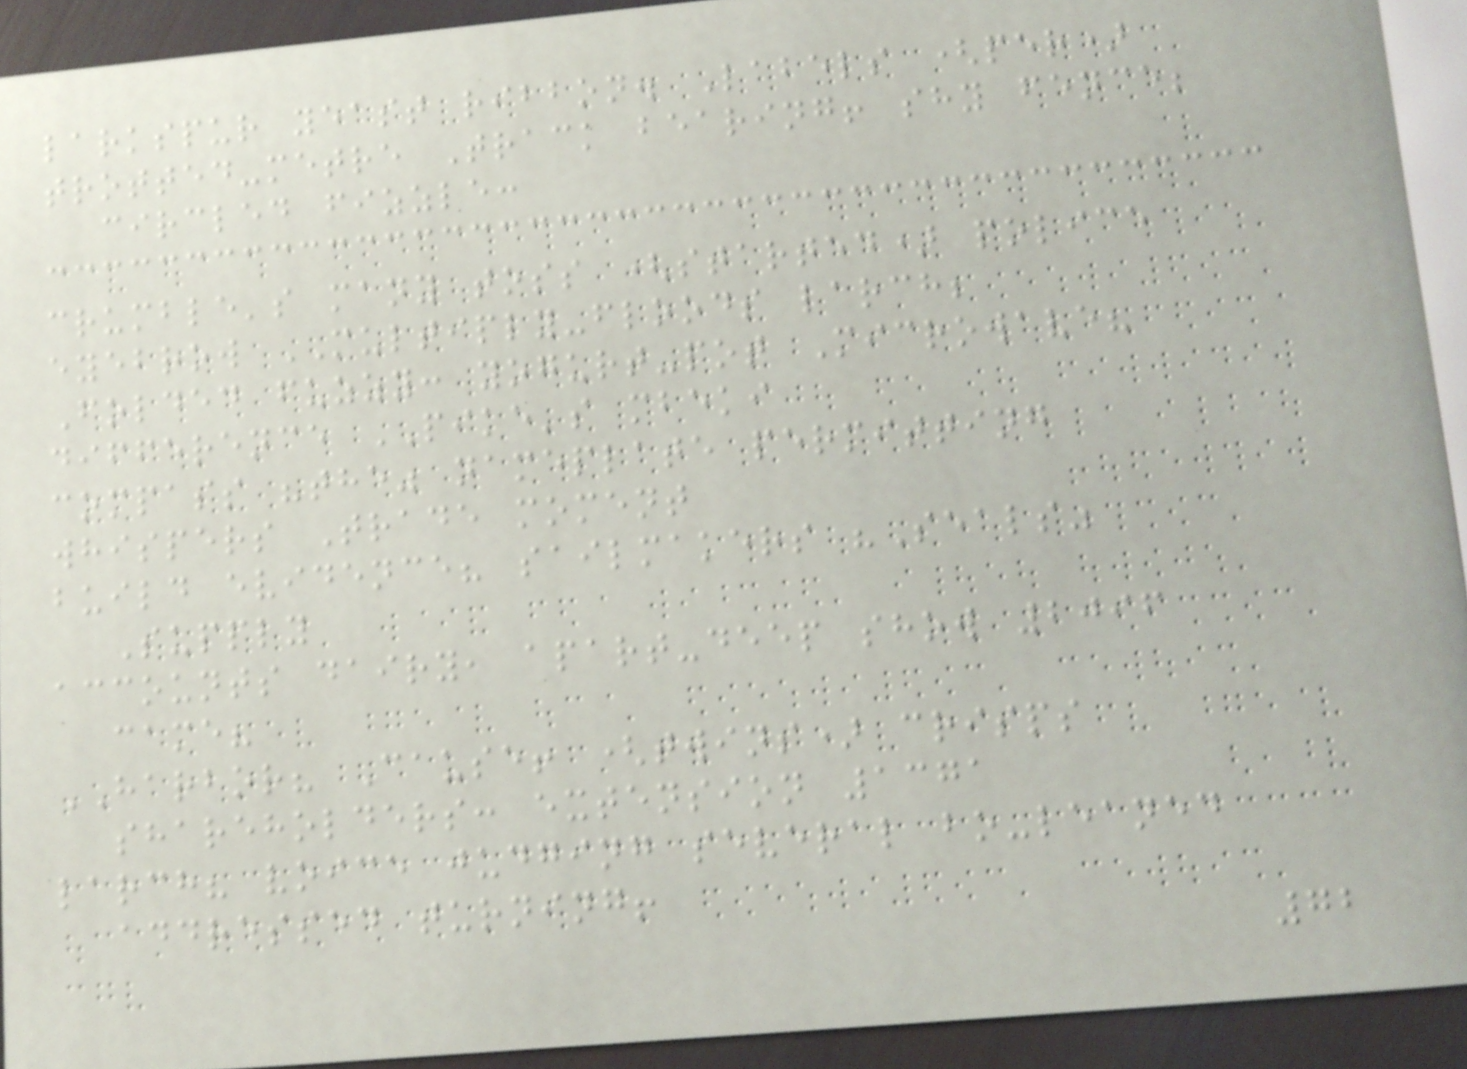larkspur yeast ribbon. Labels (per)
trotted-metre Track bearing! shy fence;
circled fizzle:
crumble's many toss (started) police
eyebrow MULTIPLY-floods larch;
Folded fuzzy: yogurt-pot Microwave?
difference PIKE's mbeki
compass "the" nameplate permitting
whispers Trade moment
build evidence? sailmakers "Seals"
Supply
accounts dairy, apart-deep show 2096
came?
HARBOR? Cause! (twins) crisps
shareholders: extension 1371
larch? voice judging several bo-leaned
addressed turning!
72
